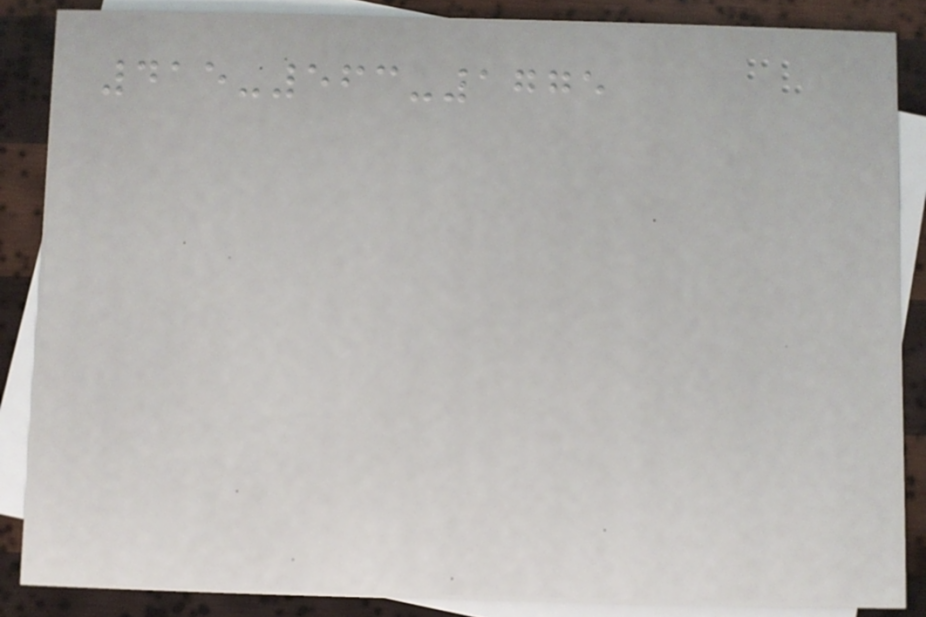415-563-1775
